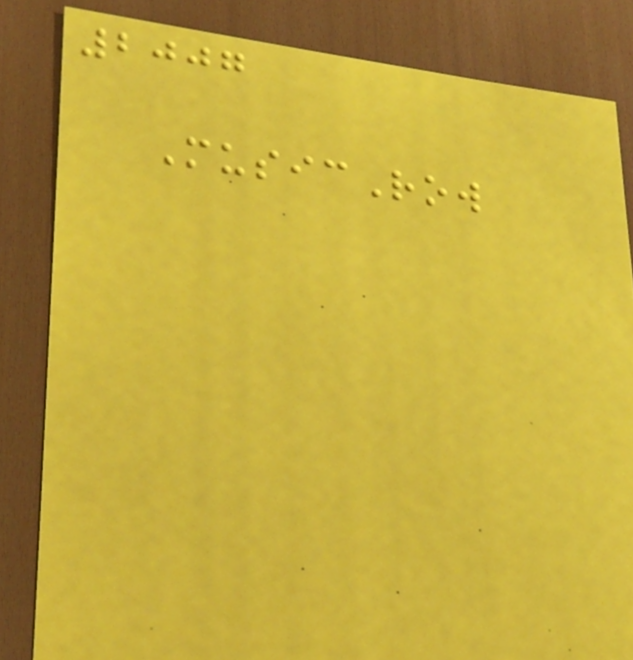2007
MusicRow
